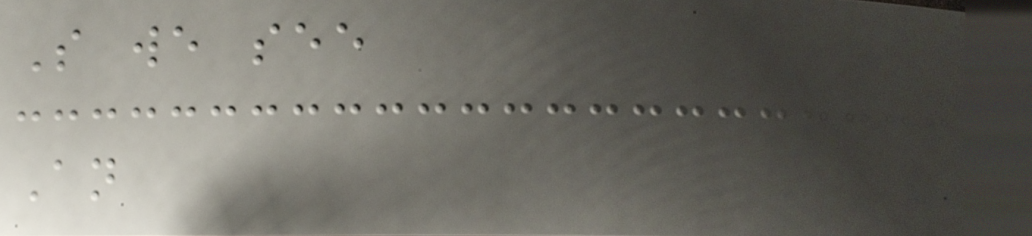So we see
An
